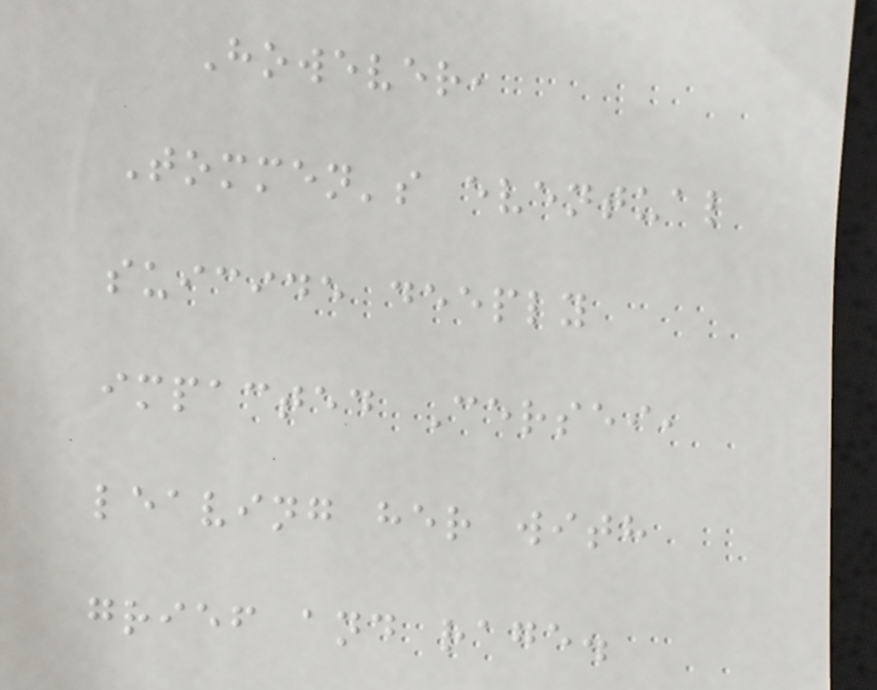However,
Tommen's eventual
suicide deeply
impacted Cersei,
leaving her with
grief and rage.
